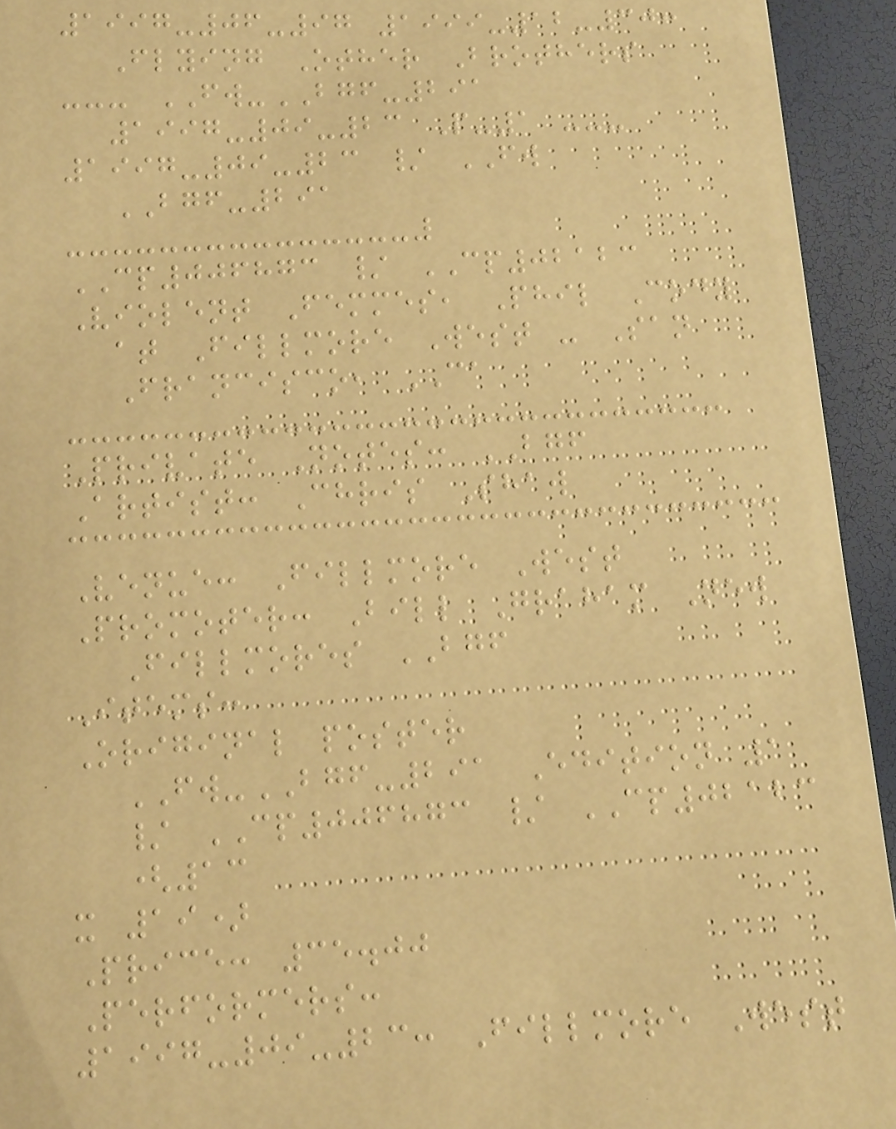1997-06-97 1999-12-30:
Flying Other Brothers
--- FW-BGF-291
1997-09-23 P-1 ---
1997-09-23 / FW
BGF-291
CP006873 / CP02123
Violent Femmes, Phil Cody
at Fillmore West - San
Francisco, CA
Private Notes: BGF
Artist: Chris Shaw
Venue: Fillmore West
Promoter: Bill Graham New
Fillmores BGF
Items:
Original poster
FW-BGF-291 Edition 1
/ CP006873 / CP02123
(13
x 19)
Price: 35.00
Performers:
1997-09-23: Fillmore West
